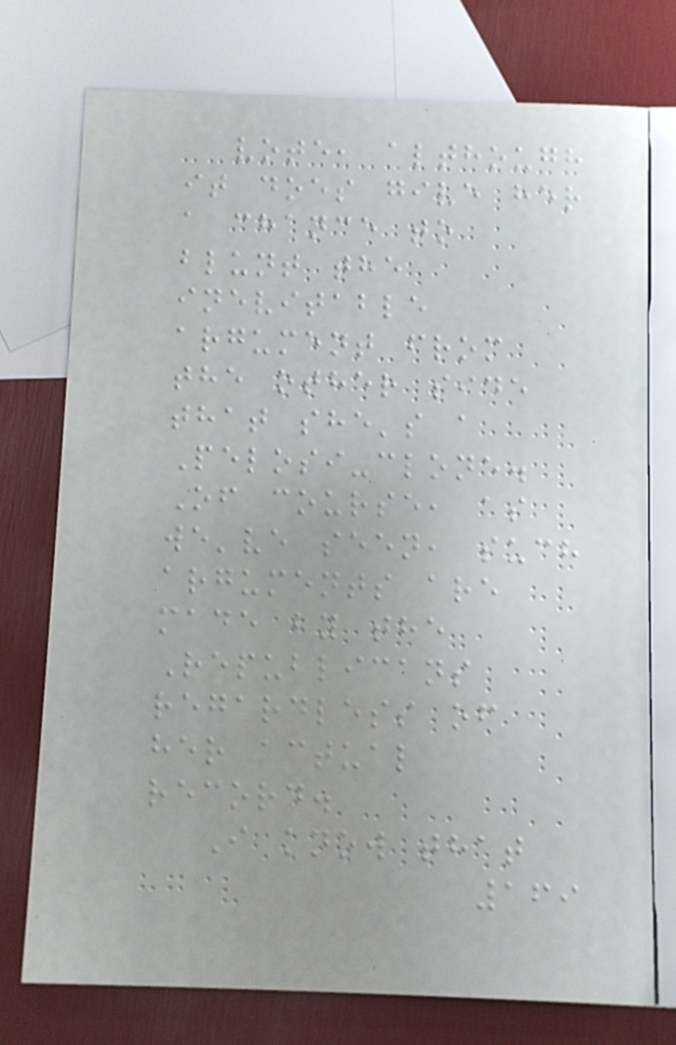vote, although
it does give her
a chance to
blunt the
inevitable
argument from
the other side
that she's a
Pelosi-clone.
Of course, as
we've seen, such
arguments are
made by the
Republicans
regardless of
her actual
record.
I know that
169
